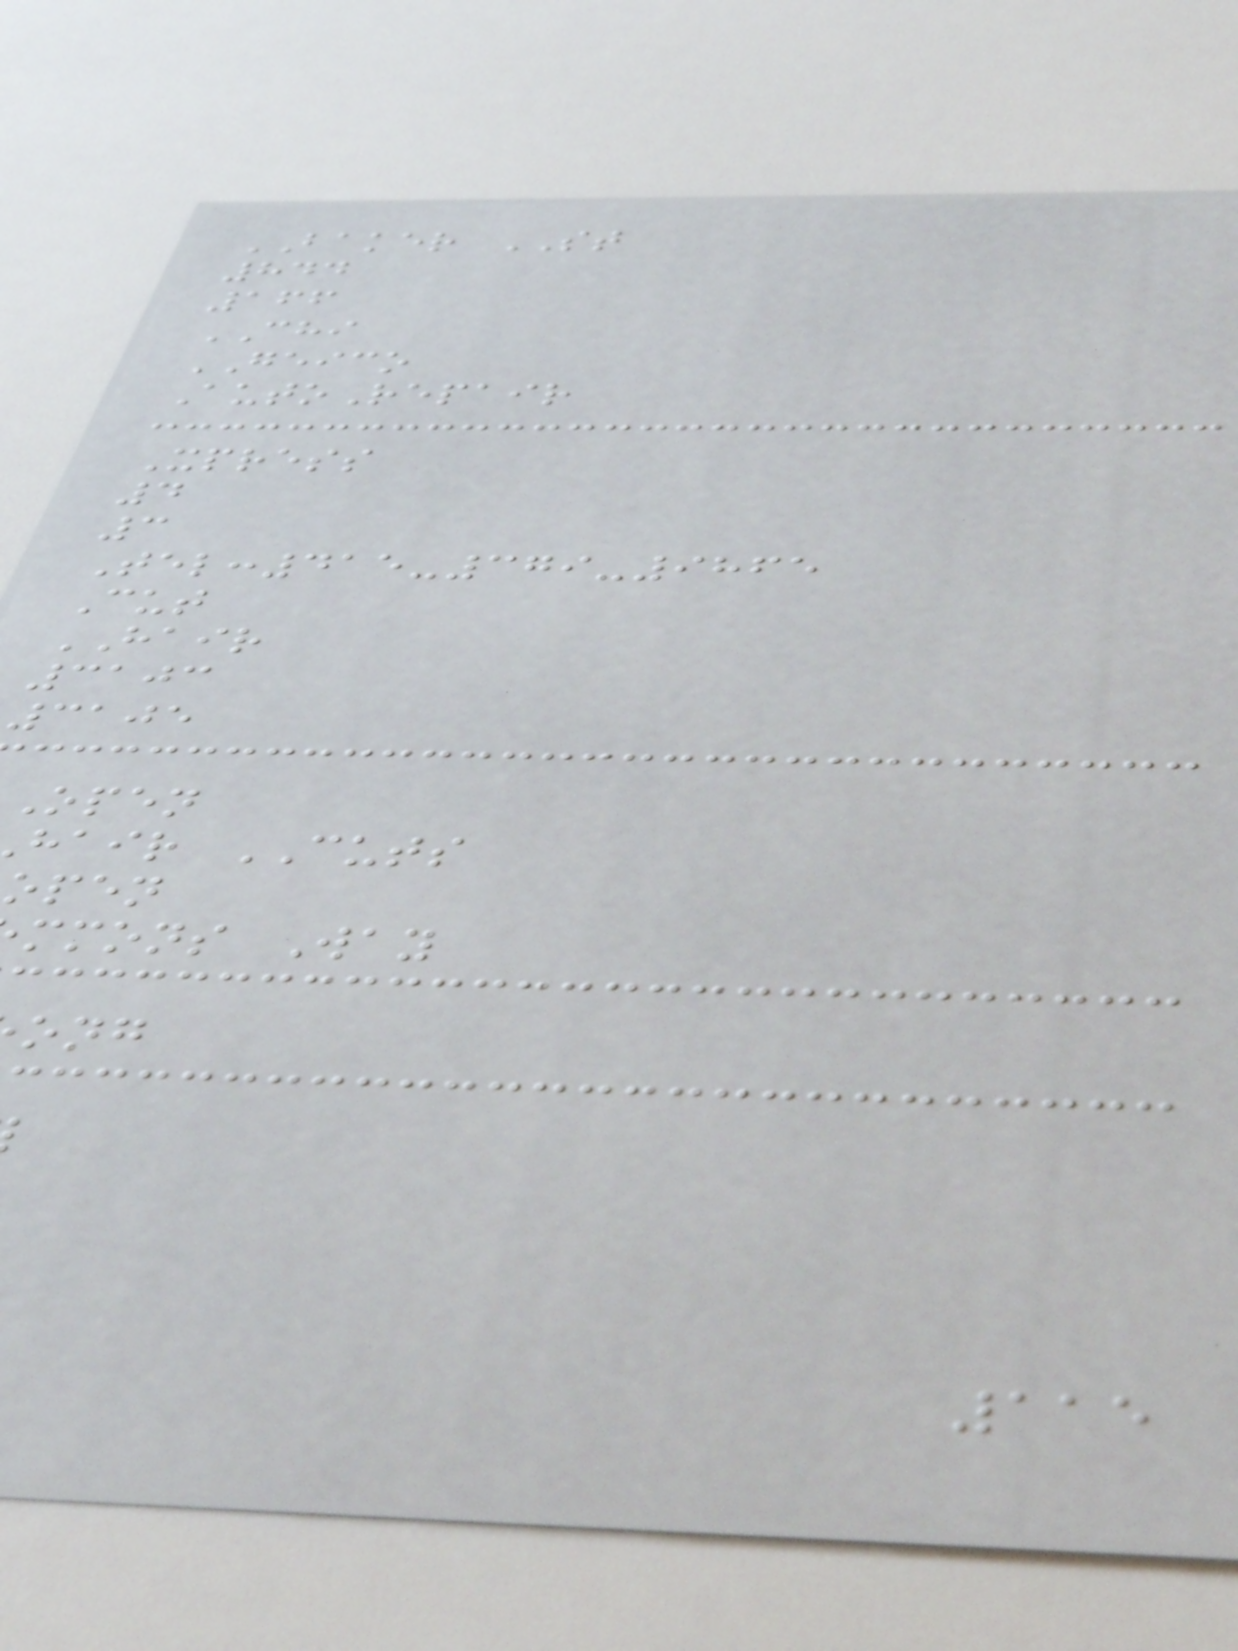BAKER ST
844
166
CHI
GEICO
AutoRepair
Xpress
4
3
Tel:415-379-9865
Cut
HAIR
3103
3105
open
hair CUTS
open
mmons Way
115
